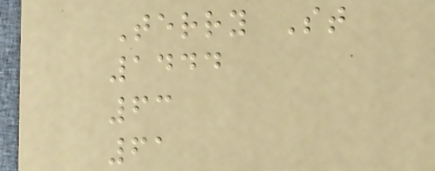Terry St
1444
63
61
